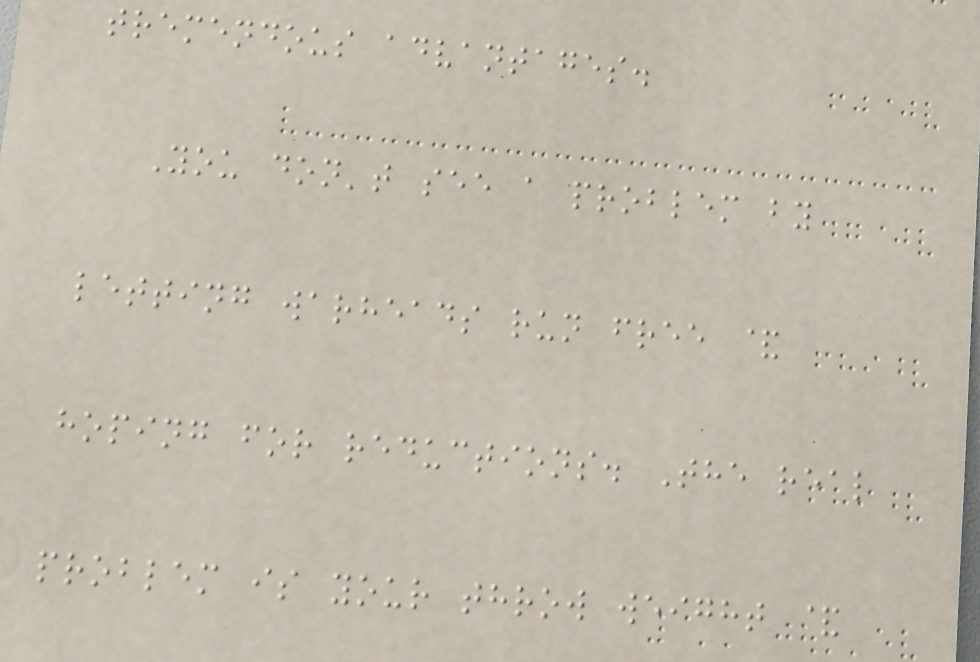tremendous advantages.
You don't see a problem by
letting warheads run free &
hoping for reductions. The real
problem is your throw weight &
